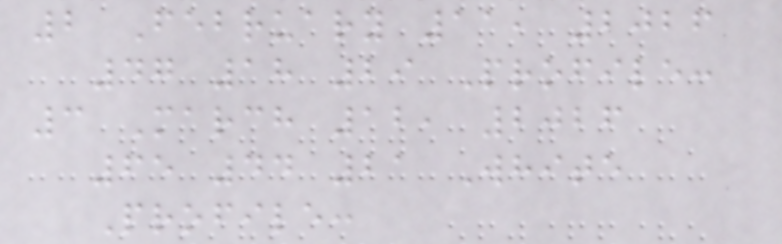2 February 11, 2026
47 18 29 Profile:
3 March 12, 2026
65 44 21 White
Profile:
